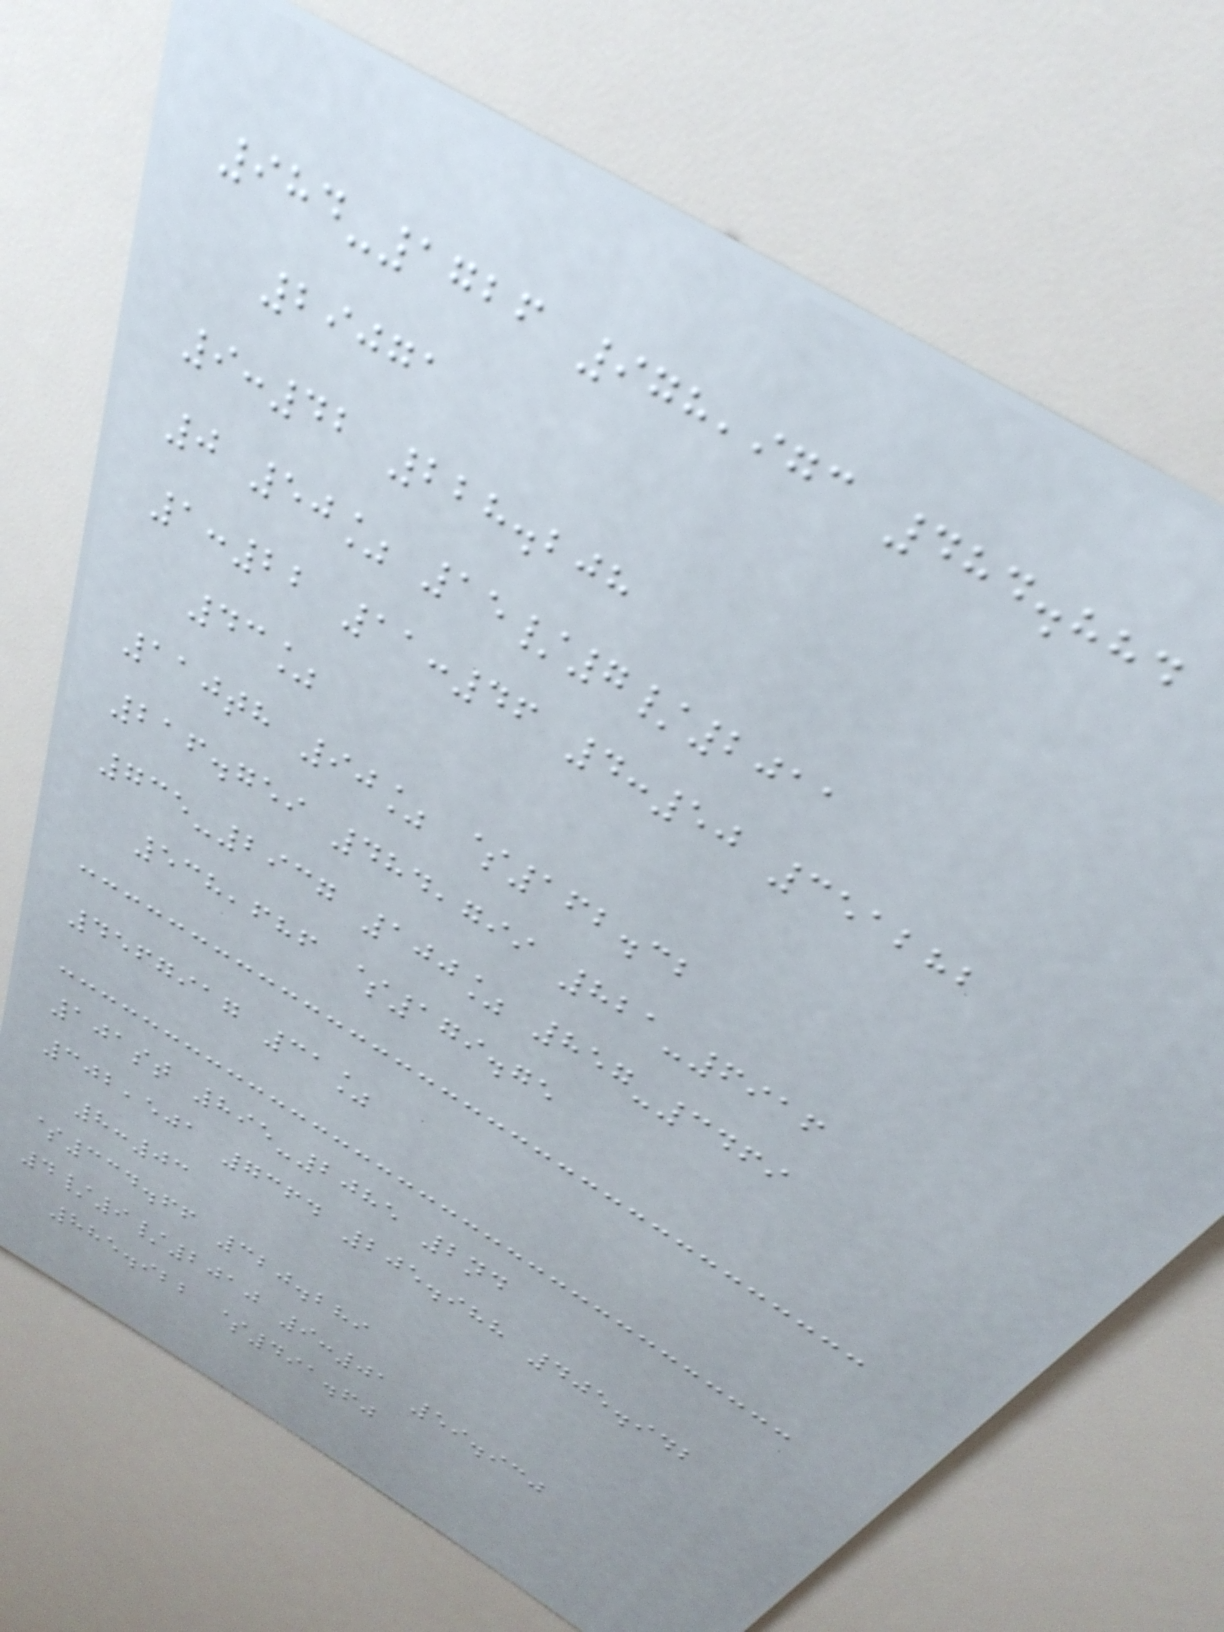984-1726 978,973 484.884
29071
9:42 228.208
0 50% 15/7/2011
1:22 11:46 4:50 351282
43%
110th 90% $162.32
216.759 484,799 821-6916
735-2937 100% 857-3469
538,686 $179.75
4567917 31%
101st 895-2085 2nd
302,501 7364 205.988 405.942
8:03
$334.66 320.289
4/9/2010 9:01 59.930
885.922 $491.60
